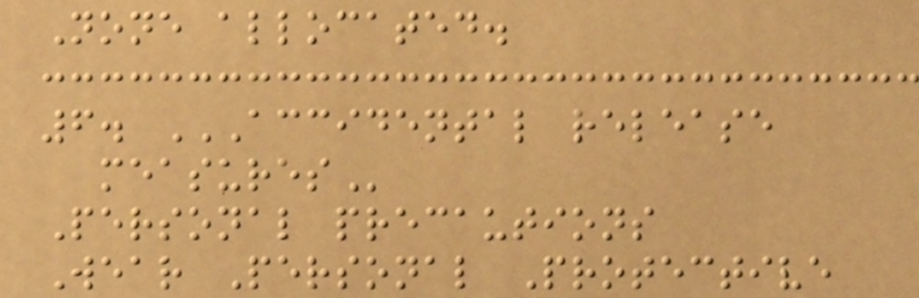None allocated.
6. ACCIDENTAL RELEASE
MEASURES
Personal precautions
Wear Personal Protective
